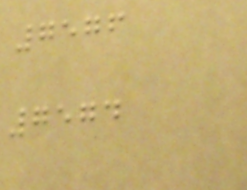7576
7574
